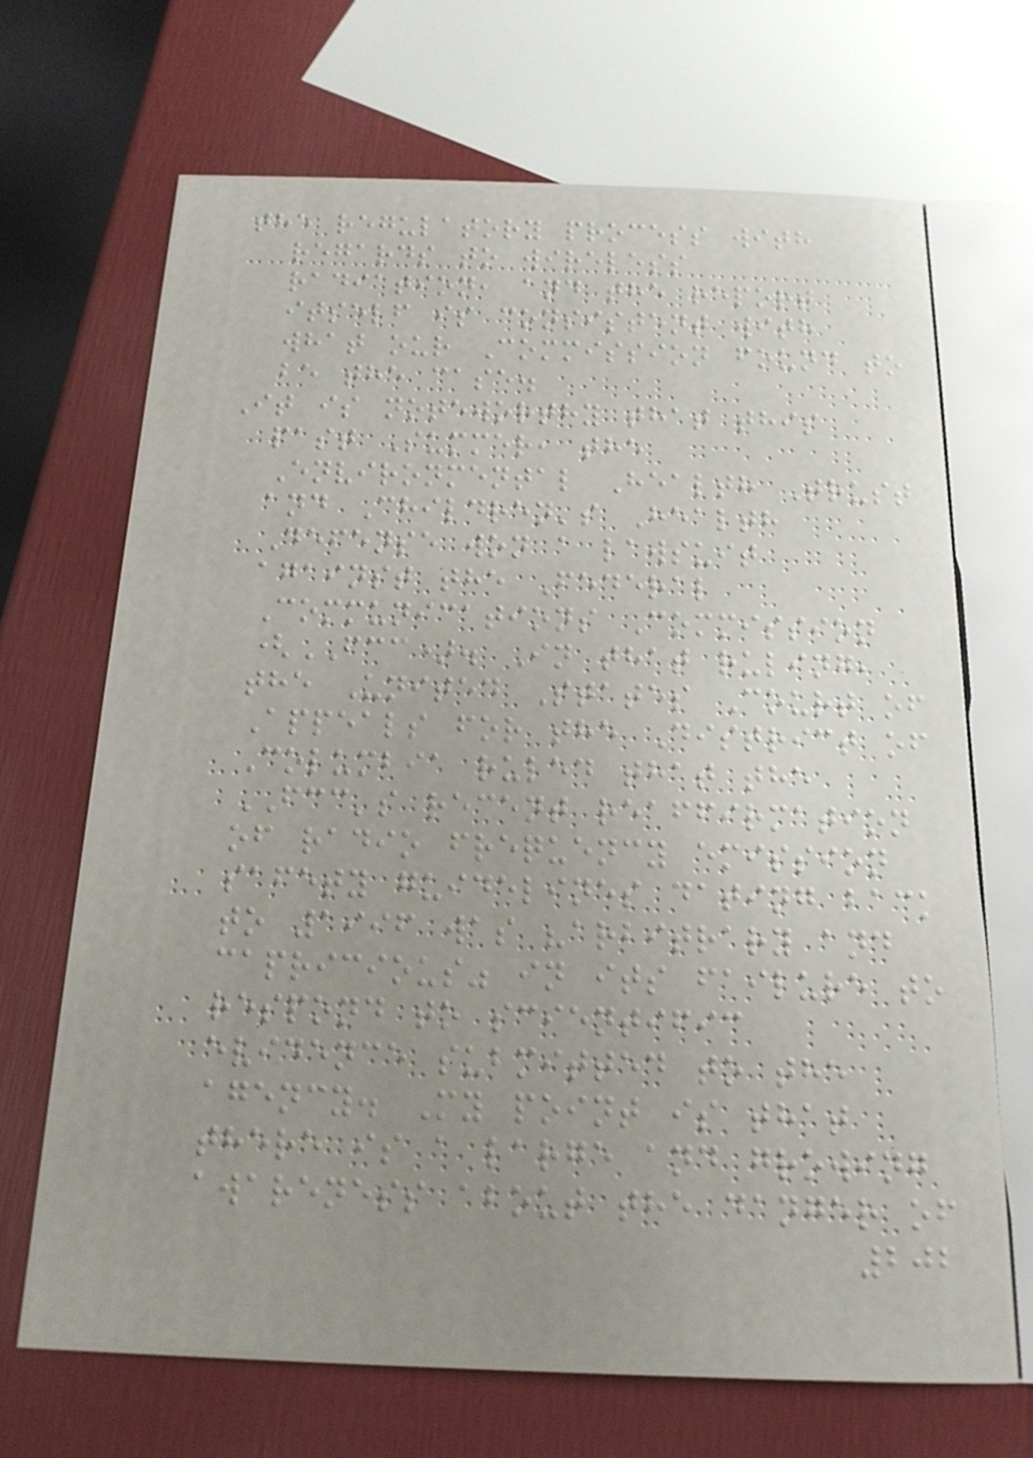the regulatory process with
regards to wireless
radiation, and the report
itself is consistent with
what our Commission found to
be the case.
It is noteworthy that this
past Summer, the
Environmental Health Trust
and Children's Health
Defense won a lawsuit
against the Federal
Communications Commission
(FCC). In that ruling,
the United States Court of
Appeals for the District of
Columbia ruled that the
FCC's recent reaffirmation
of radio frequency emission
safety guidelines dating back
to 1996 was "arbitrary and
capricious" in its failure to
respond to scientific
evidence submitted to the
agency. My point is that
there is a large and growing
awareness about the danger of
202
